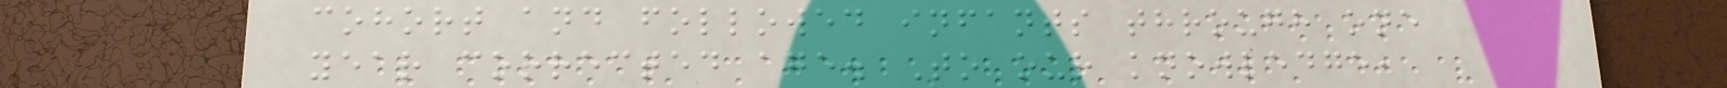cohort and followed infants through one
year corrected age. To our knowledge,
